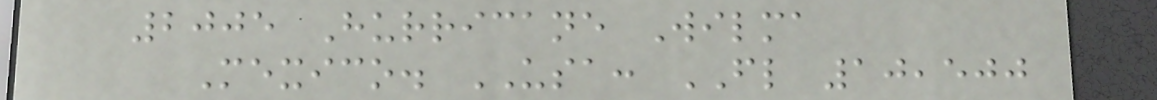2005 Hurricane Wilma
Mexico. USA: FL 10,500
